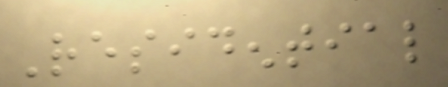Residential
